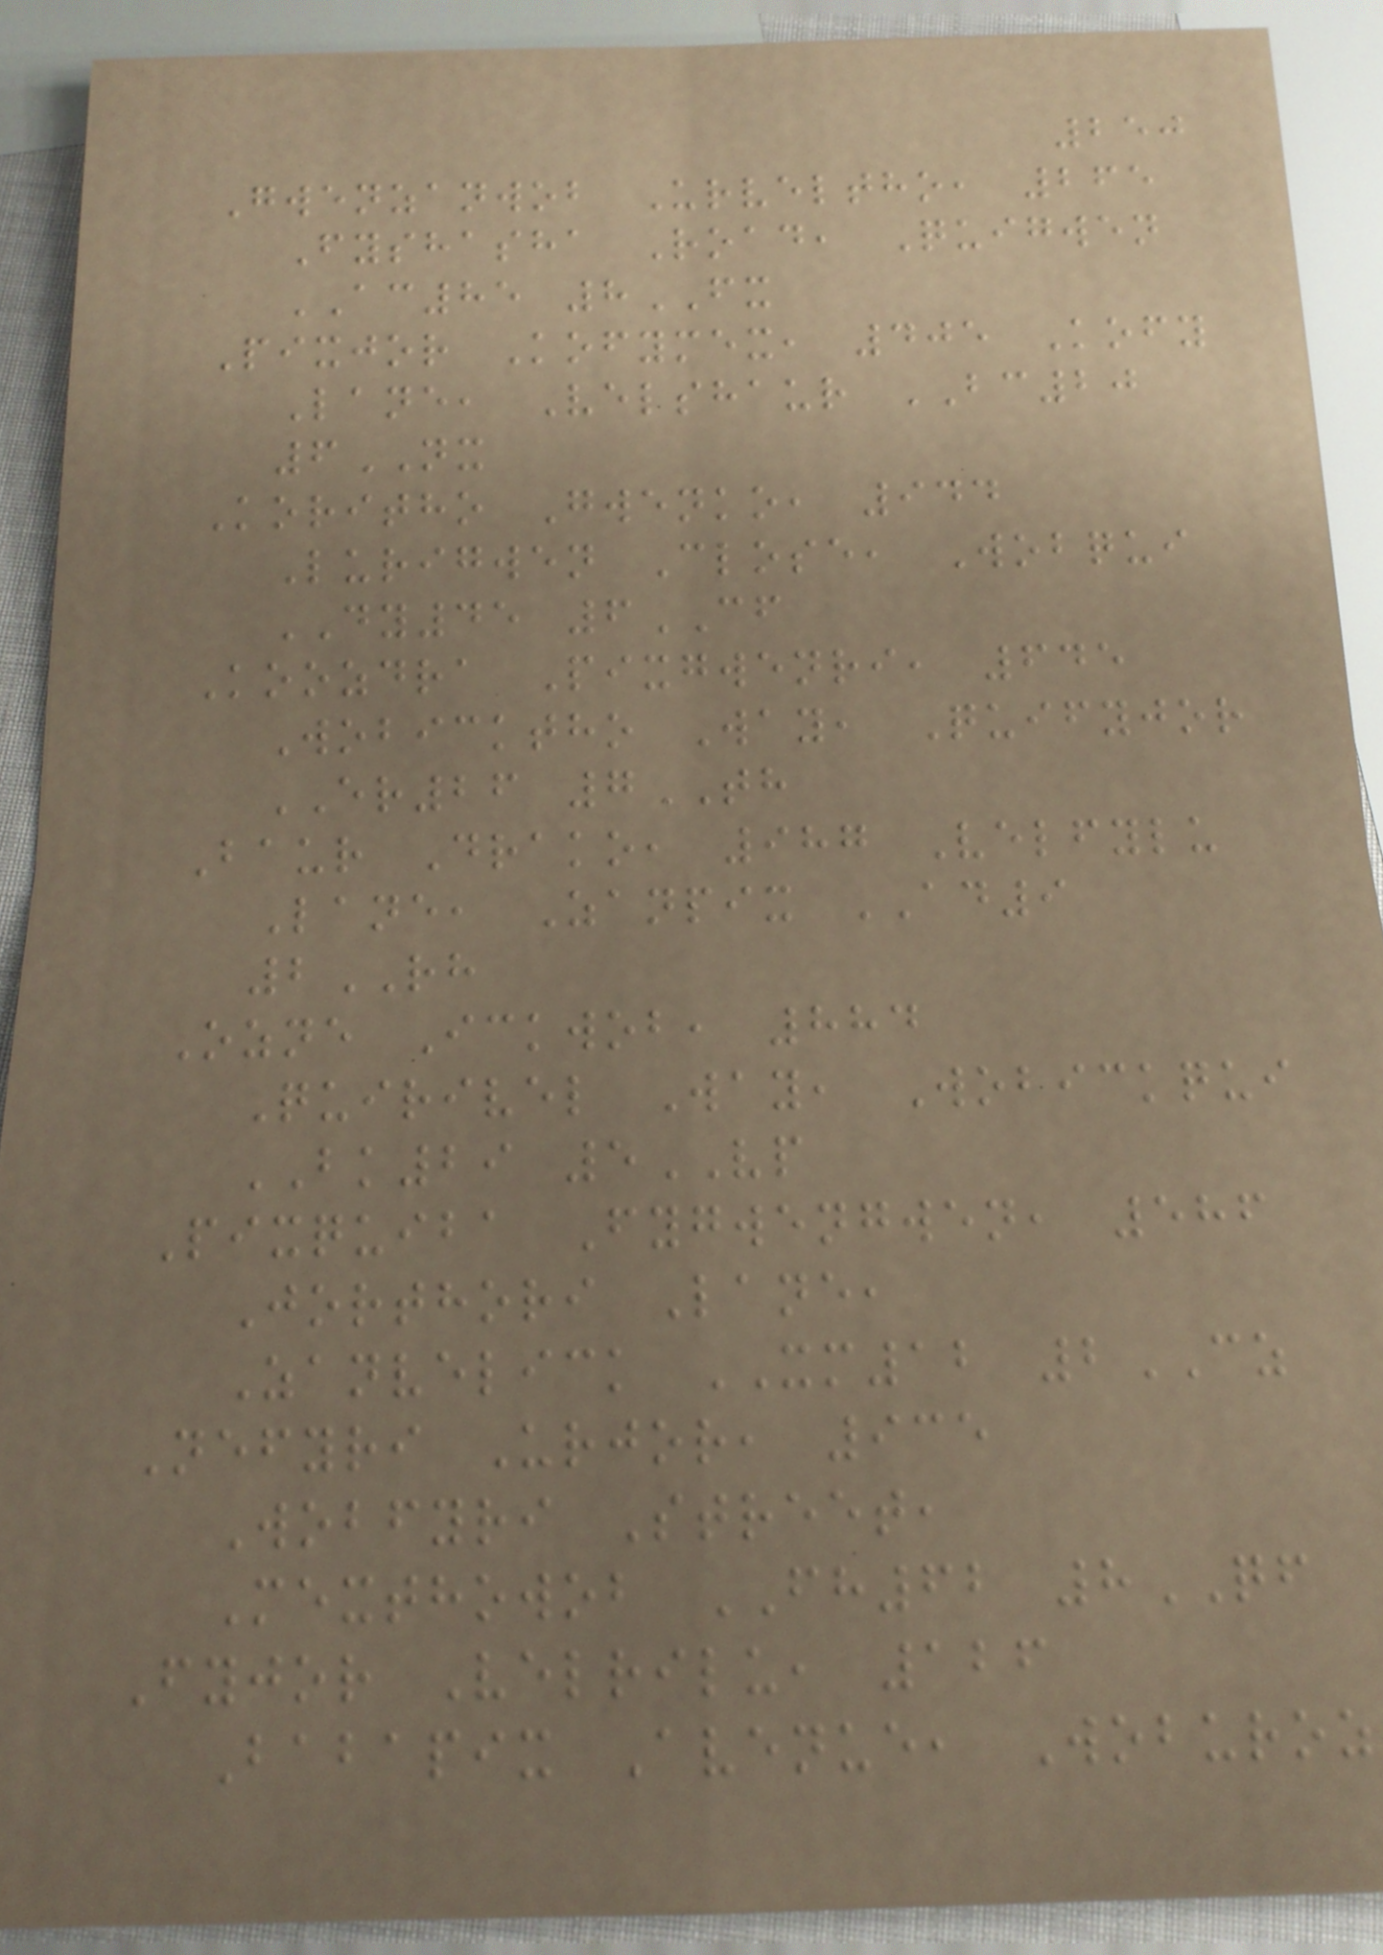250
Gwenzanwob Urveltho, 265
Fyshasha Road, Quigwen
AC85 8FX
Pixjor Kofymex, 405 Kofy
Lane, Velshaur BC20
6NX
Koritho Gwenko, 944
Lurigwen Close, Wobqui
DY45 6CF
Koozdra Pixgwenri, 645
Wobicktho Way, Quifyjor
ER26 7TH
Baur Drako, 987 Velfylu
Lane, Zanpix AD9
2RH
Ozne Ickwob, 884
Quirivel Way, Wobickqui
BK29 5VP
Pixquiba Fygwengwen, 586
Jorthori Lane,
Zanvelick XM12 2CZ
Nefyri Urjor, 935
Wobfyri Street,
Mexthowob FH62 8QF
Fyjor Velrilu, 126
Babapix Avenue, Woburoz
